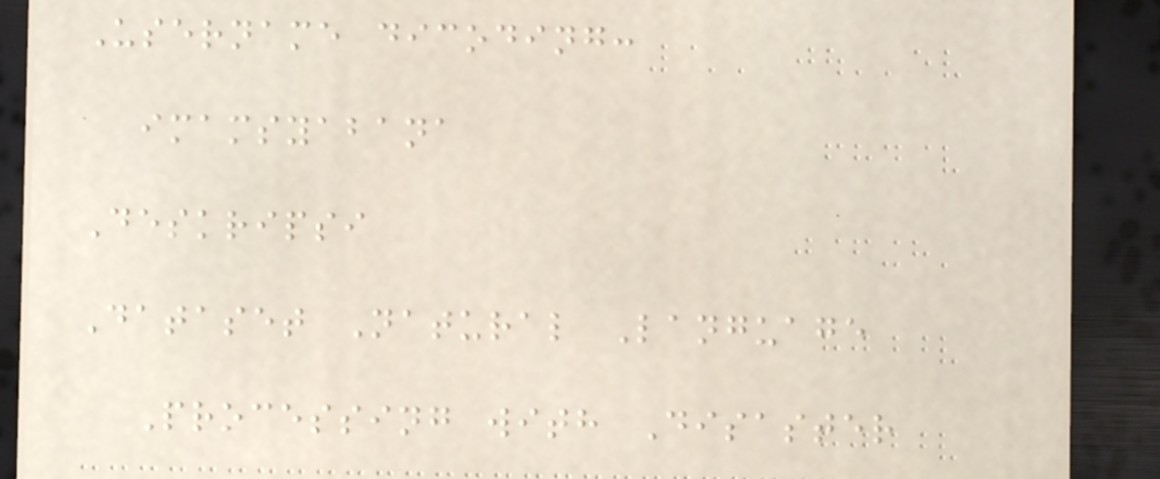Username dicoding:
imamsyabana
Deskripsi
Dataset Natural Language
Processing with Disaster
